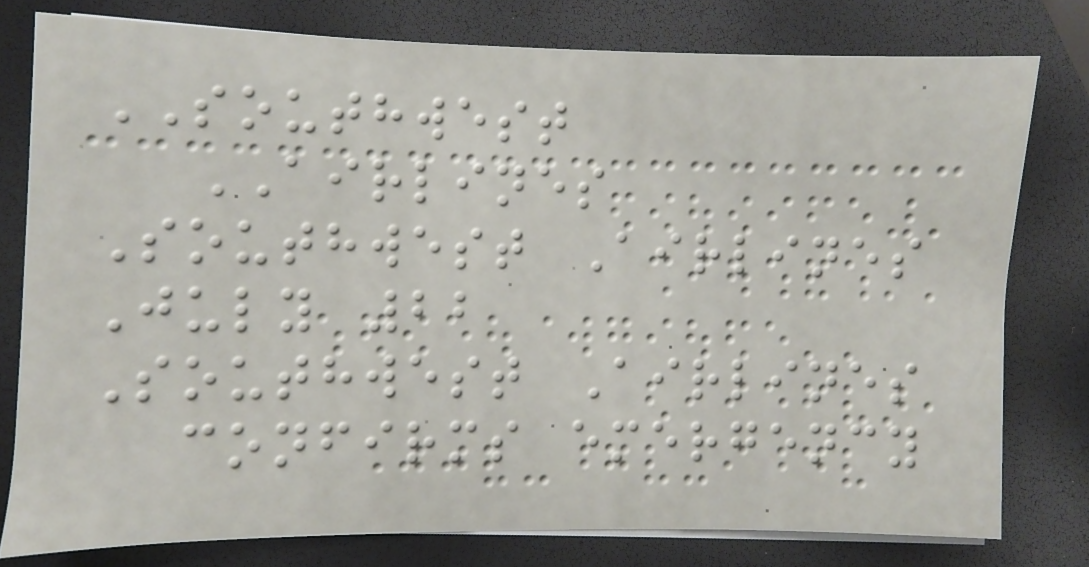SOUTHWEST
AIRLINES
Southwest Airlines
July 22
Southwest Airlines
confirms emergency
